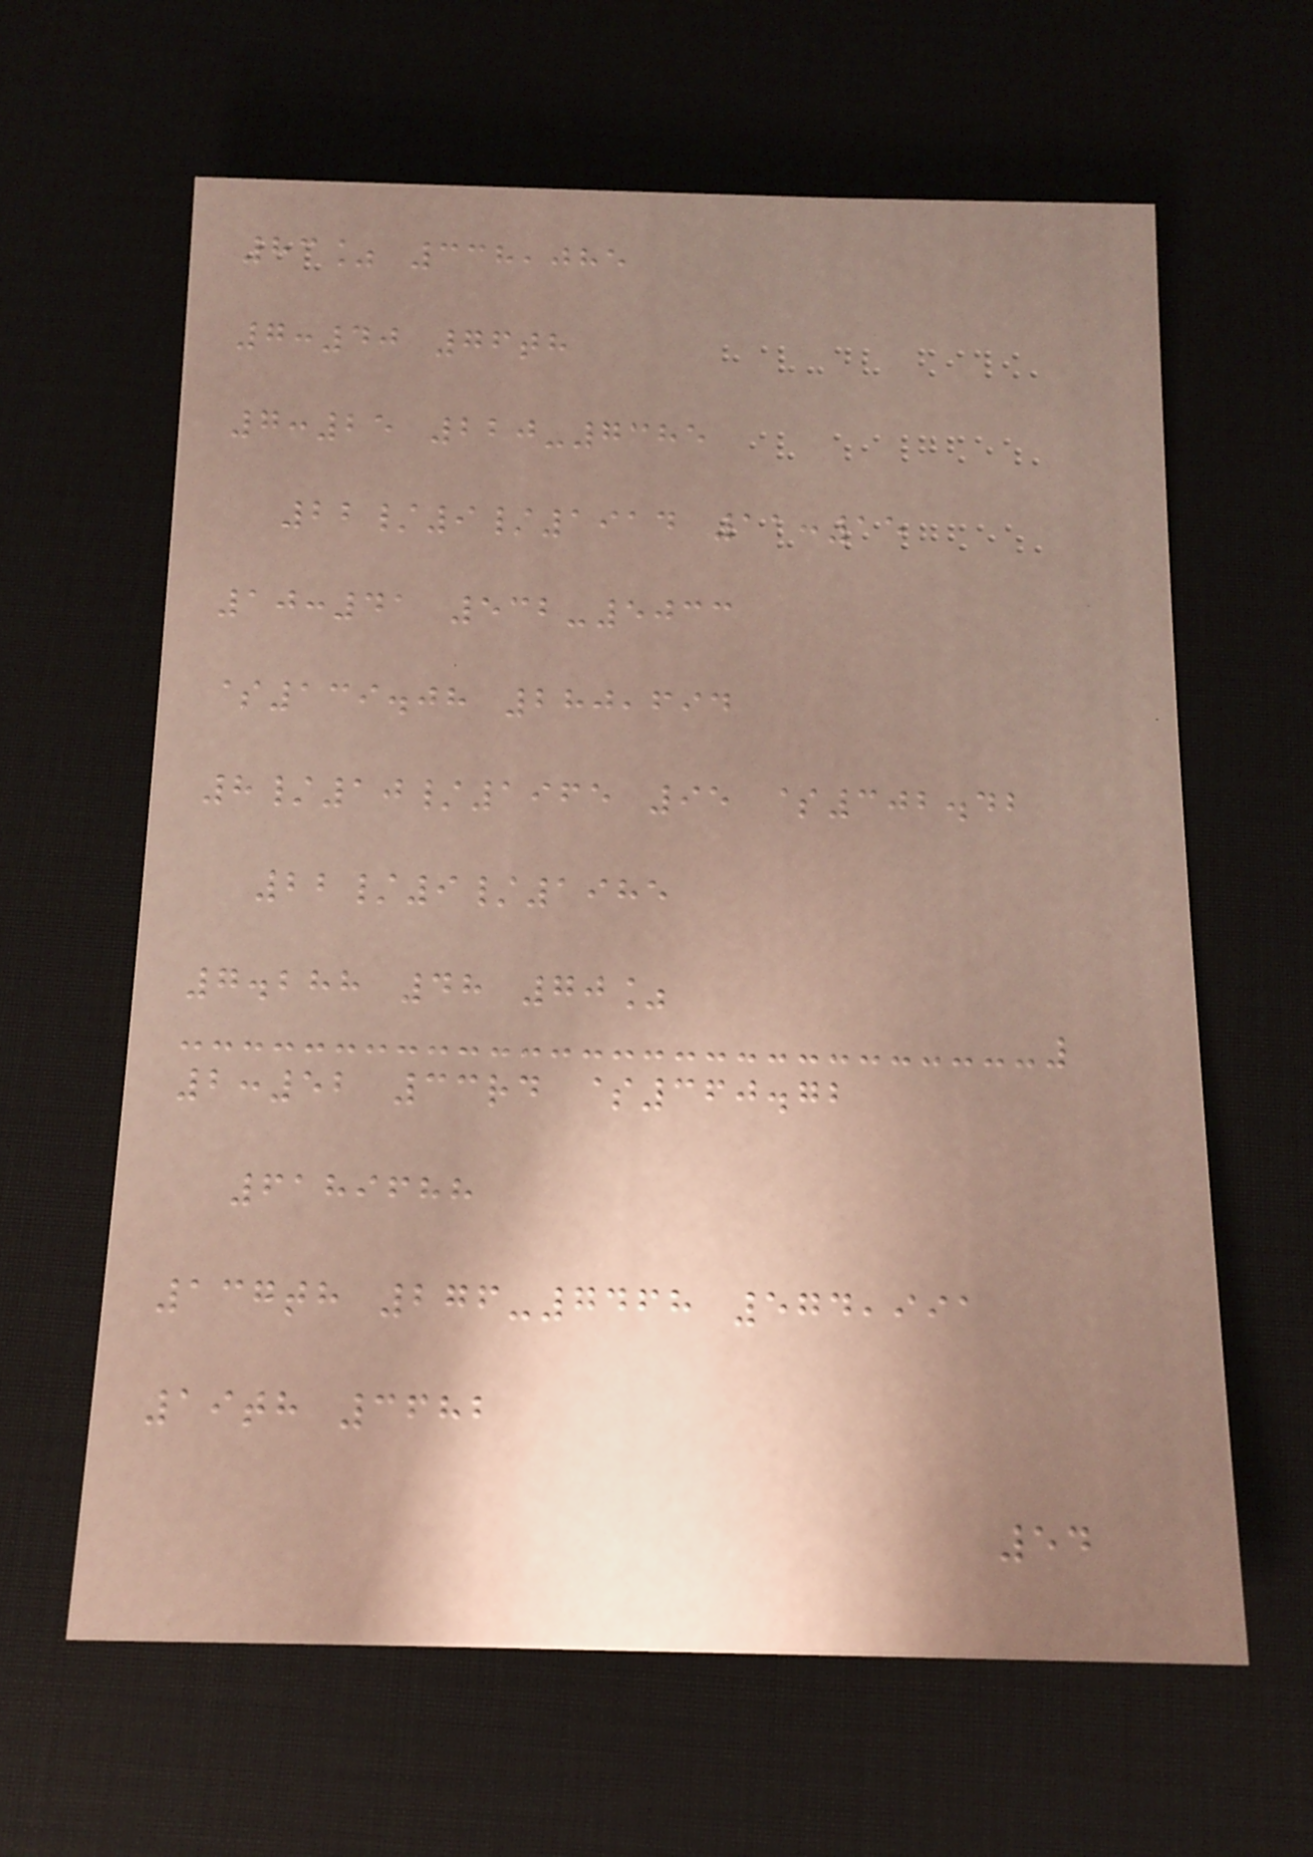83% 338,085
7:40 76th
7:25 220-7385
22/9/1914 11:15
10:41 532-5033
$139.08 280,694
8/10/1965 95 $302.42
22/9/1985
7.288 48 70%
2:52 33rd $360.72
6189688
137th 276-7468 574,991
19th 3682
54
